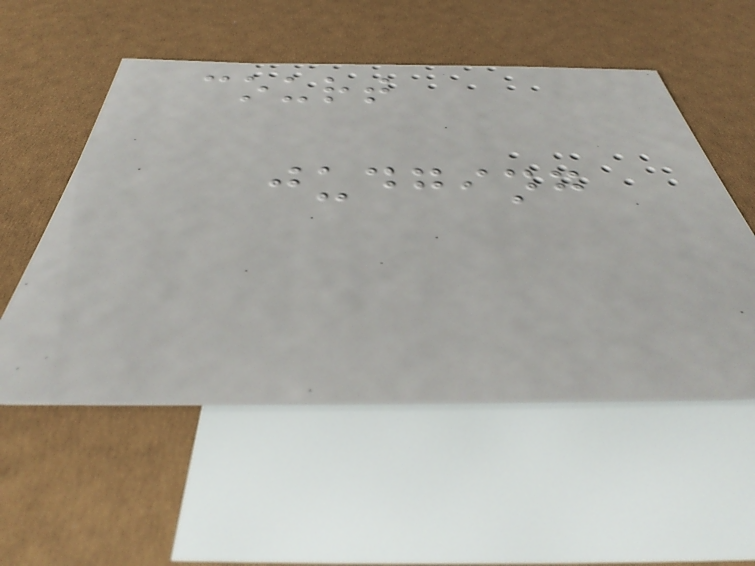court
judging
